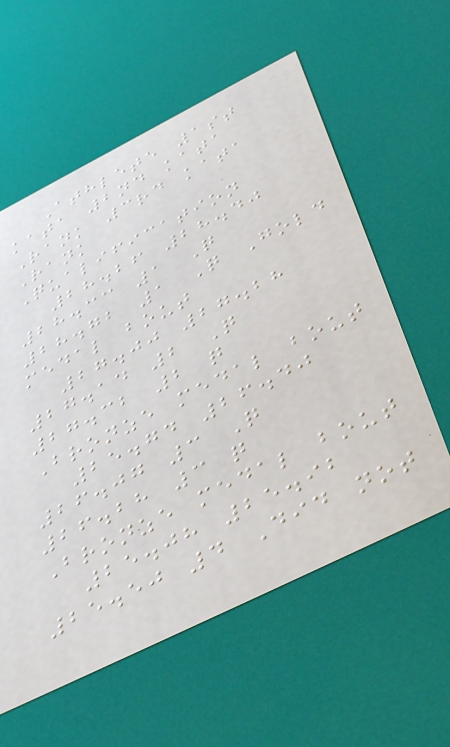Athlete 1st
kata 2nd kata
Rank 3rd kata
Rank
Qualification
28.26 28.40
28.33 1 Q
28.72 1 Q Gold
medal bout
27.00 27.28
27.14 2 Q
27.32 2 q
Bronze medal bout
25.74 26.40
26.07 3 Q
26.28 3 q
Bronze medal bout
25.08 25.92
25.50 4 Did not
